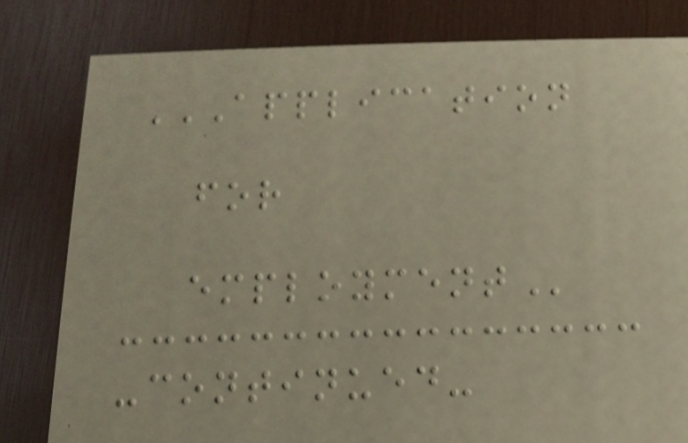APPLICATION
FOR
EMPLOYMENT
-continued-
